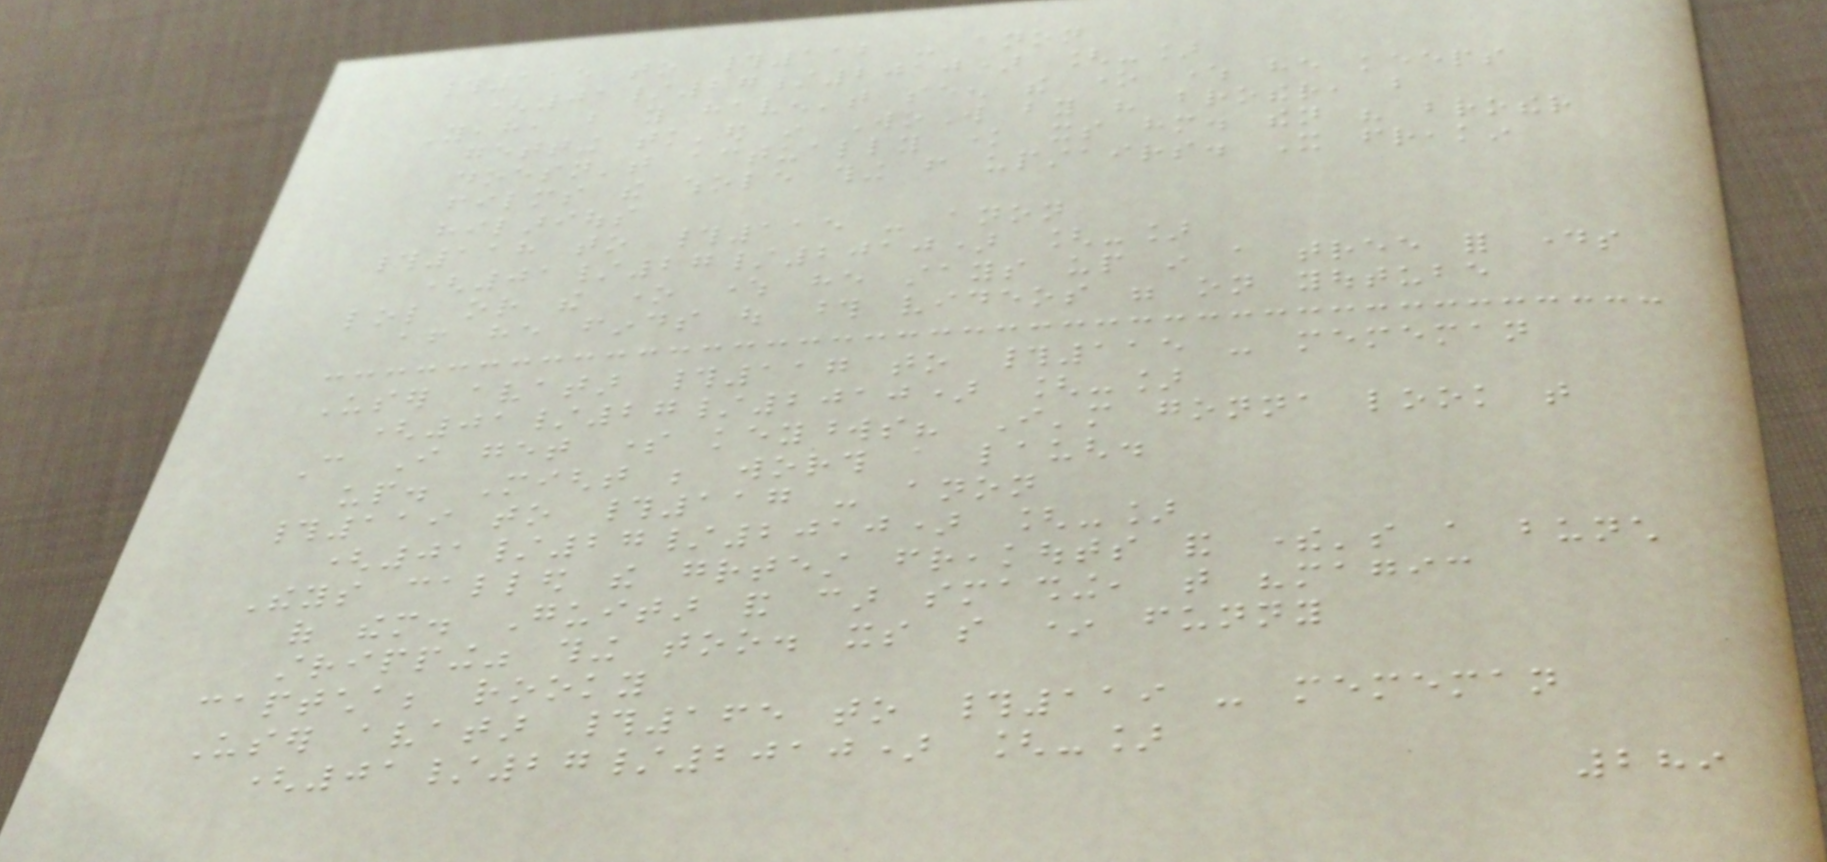#115 to #112 - anon
(01/27/2010) [-]
Yeah, but you haven't seen the one where he keeps
getting tk'ed in WoW by his brother, but
doesn't actually know its him. then his brother
films the whole thing from upstairs. It freakin
hilarious
#118 to #115 - anon
(01/27/2010) [-]
lol or the one where he stays up in a tree for days
after he finds out those videos were on youtube
User avatar #117 to #115 - mememan
(01/27/2010) [-]
Can I get some keywords? I'm gonna look that
up. Might be worth a laugh.
#119 to #117 - anon
(01/27/2010) [-]
Theys called the greatest freakouts and there's a bunch
of them. Guitar and car smashing, that "magic
stripping" thing too. its so * funny
captcha; rooky
User avatar #165 to #119 - mememan
(01/27/2010) [-]
289
